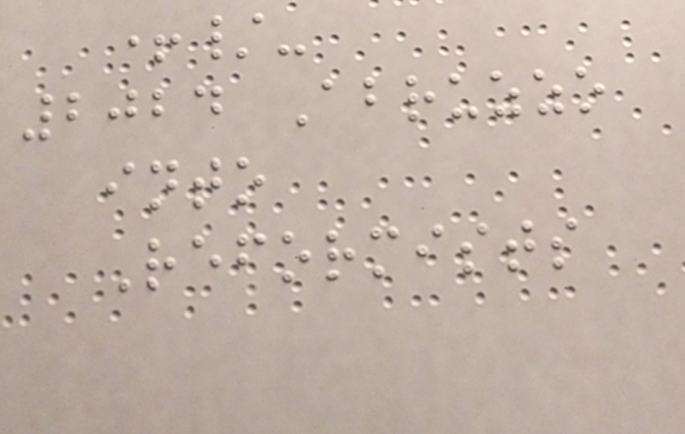+/-
2024 Abruzzo
into
Reformists
